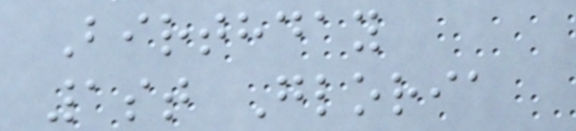Birthday
1st Gloria
